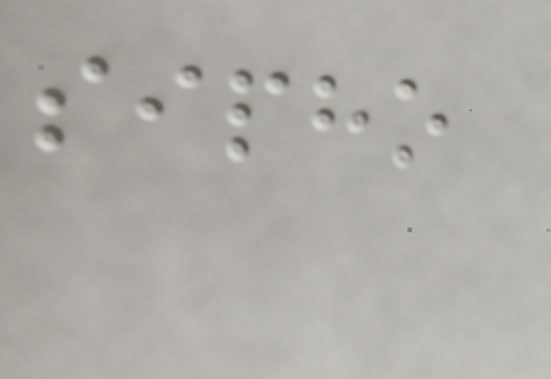sipho
